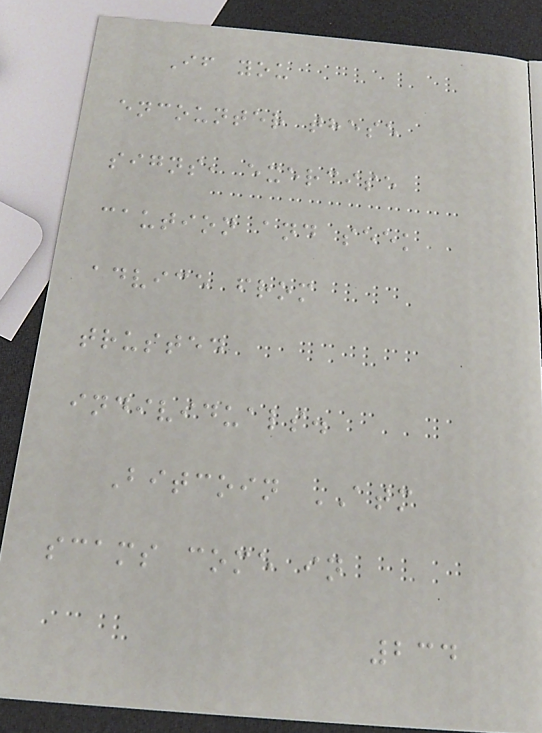If you
encounter these
signs, exercise
caution and seek
advice from
trusted
individuals.
Bitcoin ATM
scams come in
234
